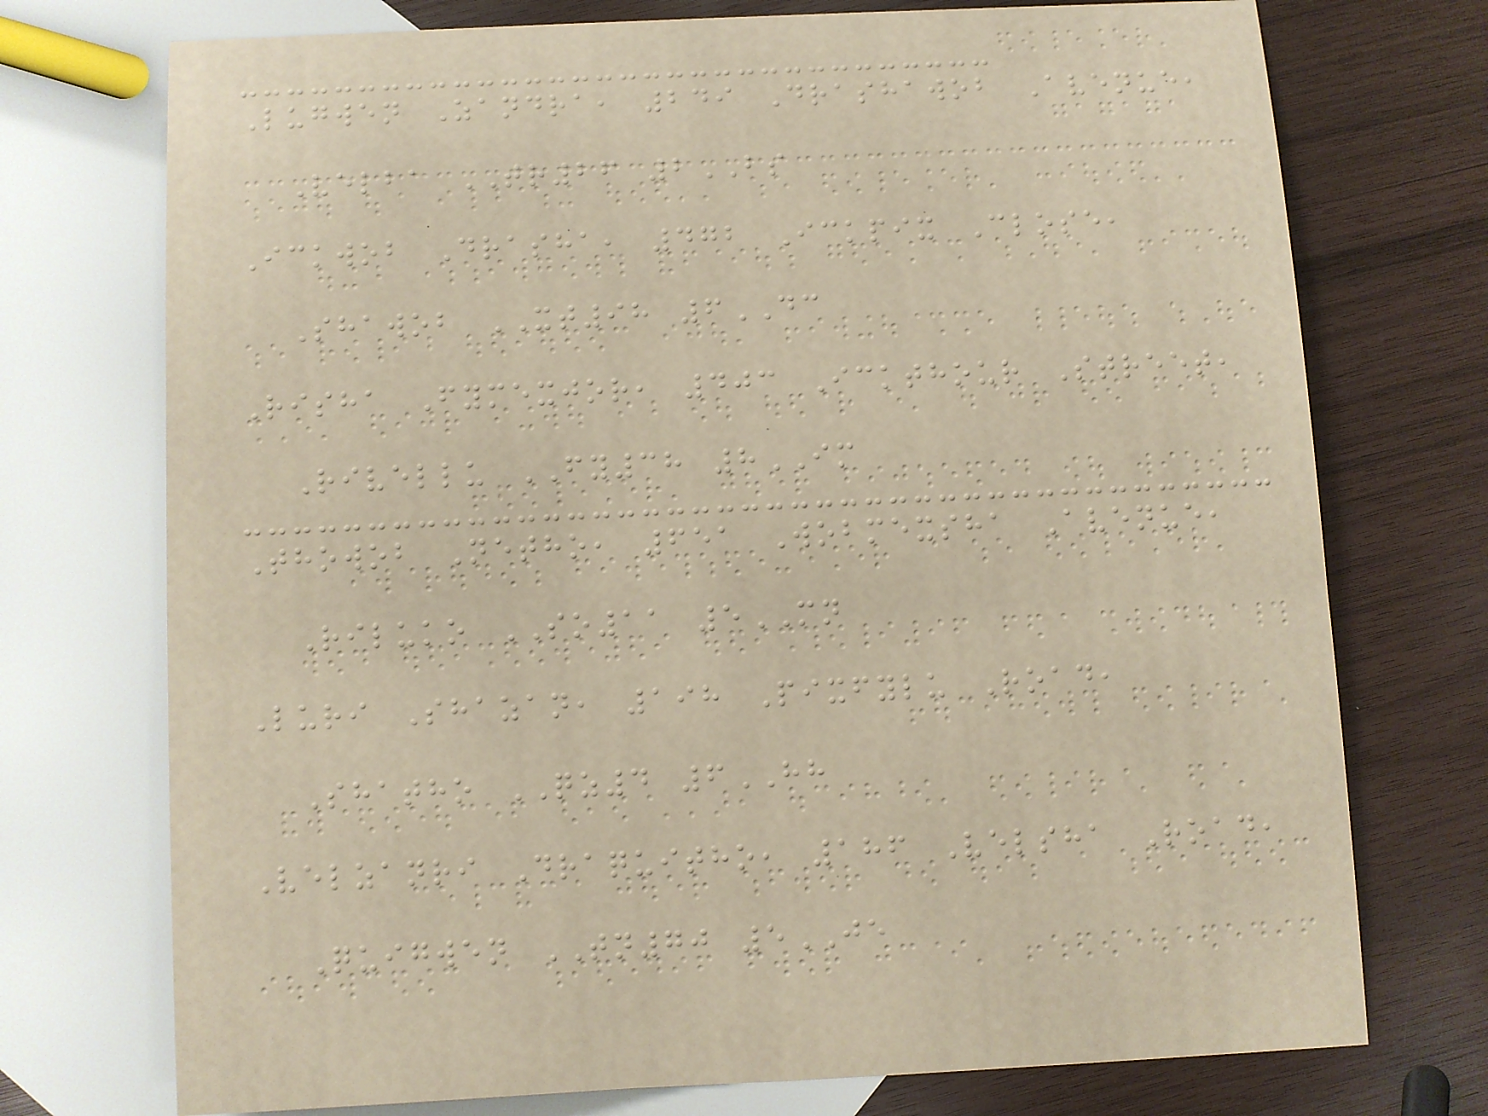Lugwen Zandra, 249 Drashawob Avenue,
Velba TR26 2BS
Ickwob Drasha, 472 Ickpix Close,
Shawob XT98 6DC
Risha Fymexjor, 403 Ickthour Street,
Rivellu FY38 8IM
Thowob Netho, 651 Wobmexsha Avenue,
Riluko SO11 5MN
Luri Shazan, 198 Pixfylu Road,
Shatho QZ4 6HH
Velzanri Draquitho, 186 Velsha Road,
Quigwen TN70 5JE
